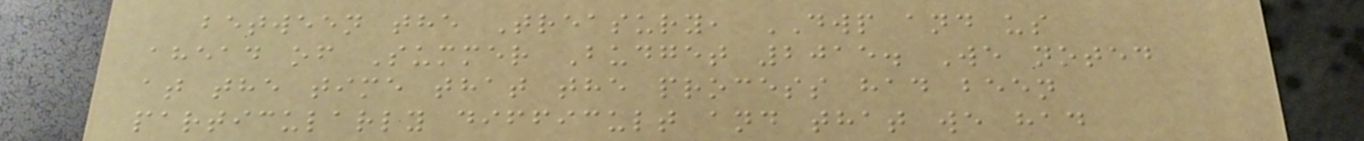between the Treasury, DWP and us
ahead of Summer Budget 2015. We noted
at the time that the process had been
particularly difficult and that we had
